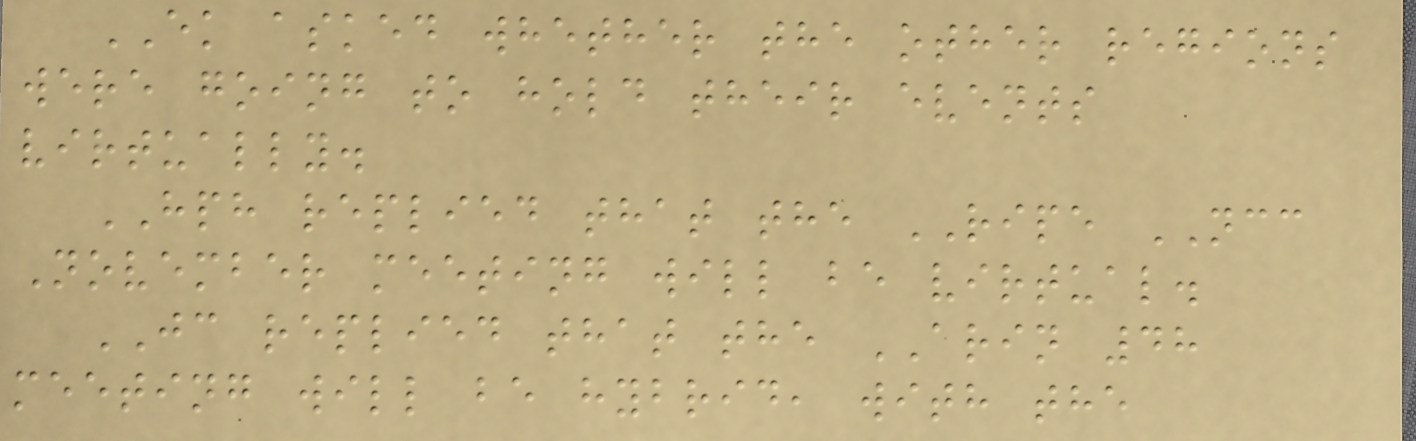EK asked whether the other regions
were going to hold their events
virtually.
HPH replied that the RIPE NCC
November meeting will be virtual.
JC replied that the ARIN 48
meeting will be hybrid, with the
